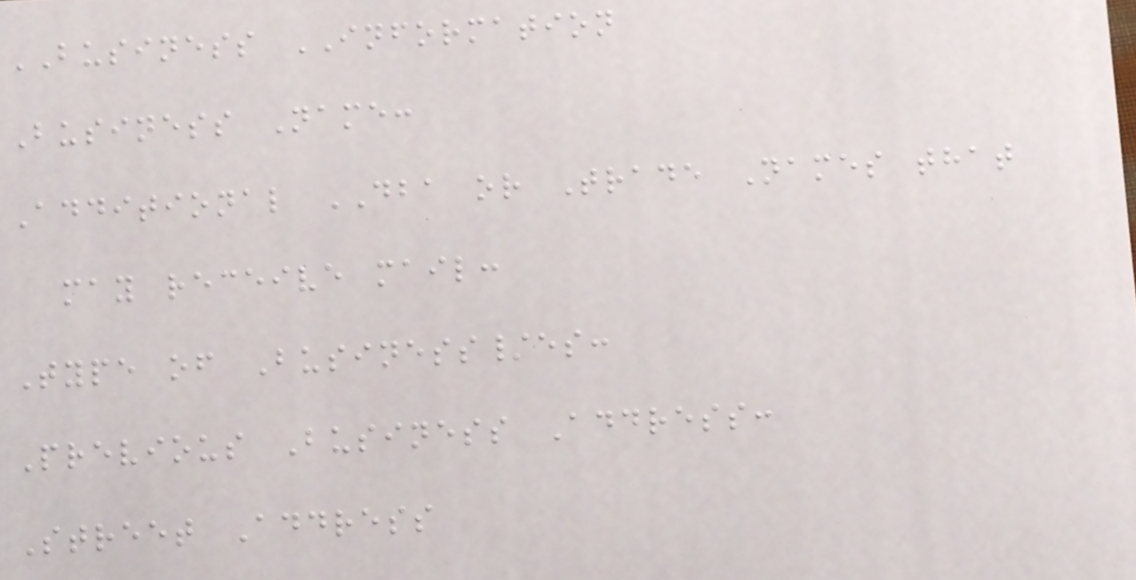BUSINESS INFORMATION
Business Name:
Additional DBA or Trade Names that
may receive mail:
Type of Business/es:
Previous Business Address:
Street Address
